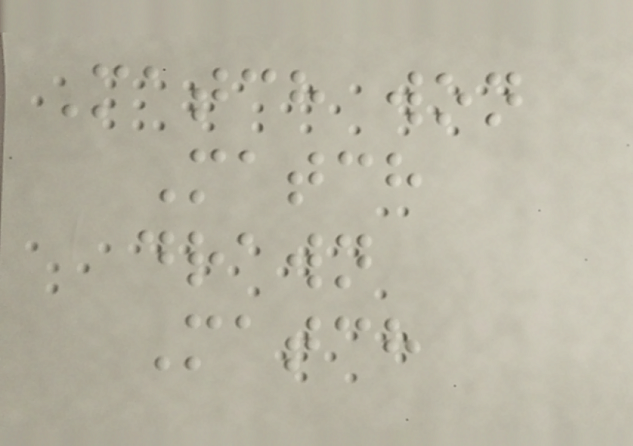Match won
Match
drawn
Match
